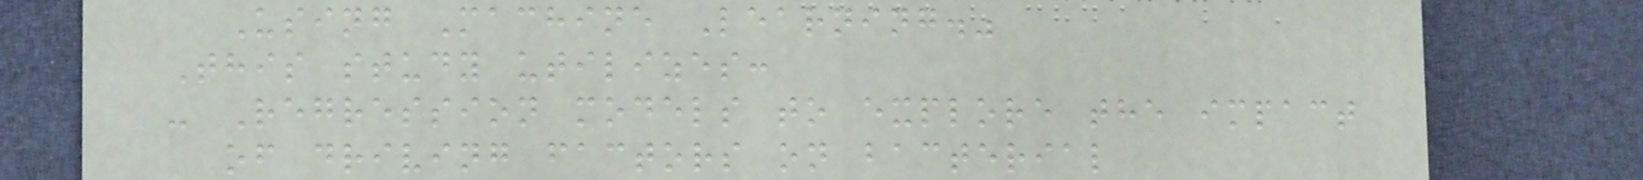Using Machine Learning."
This study utilizes:
- Regression models to explore the impact
of driving factors on bacterial
